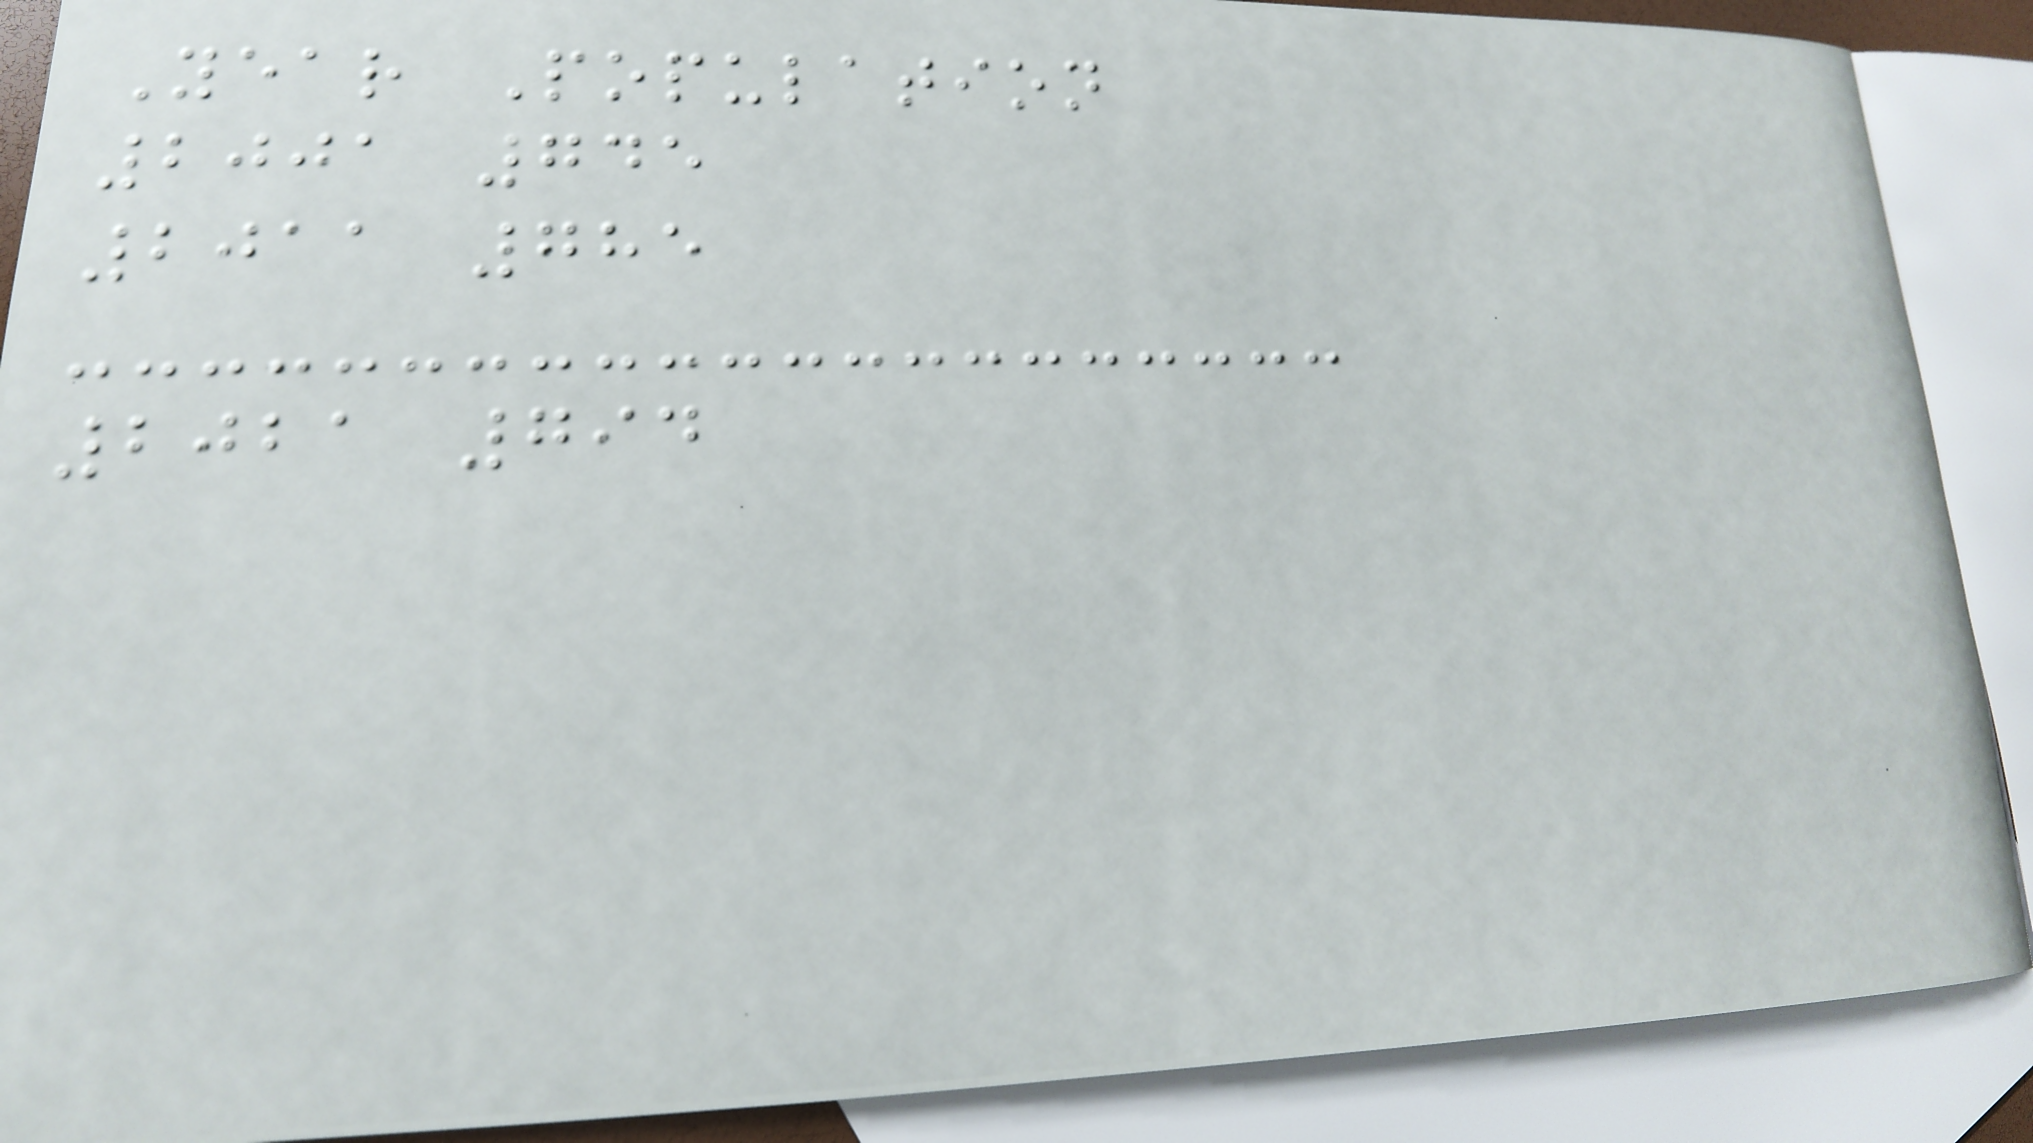Year Population
2001 745
2011 785
2021 794
